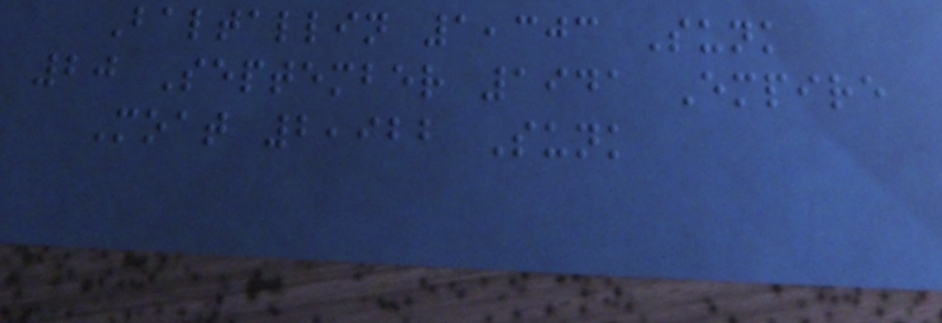Baltallin 1,303 Sunk
20 September 1941 Empire
Moat 2,922 Sunk
